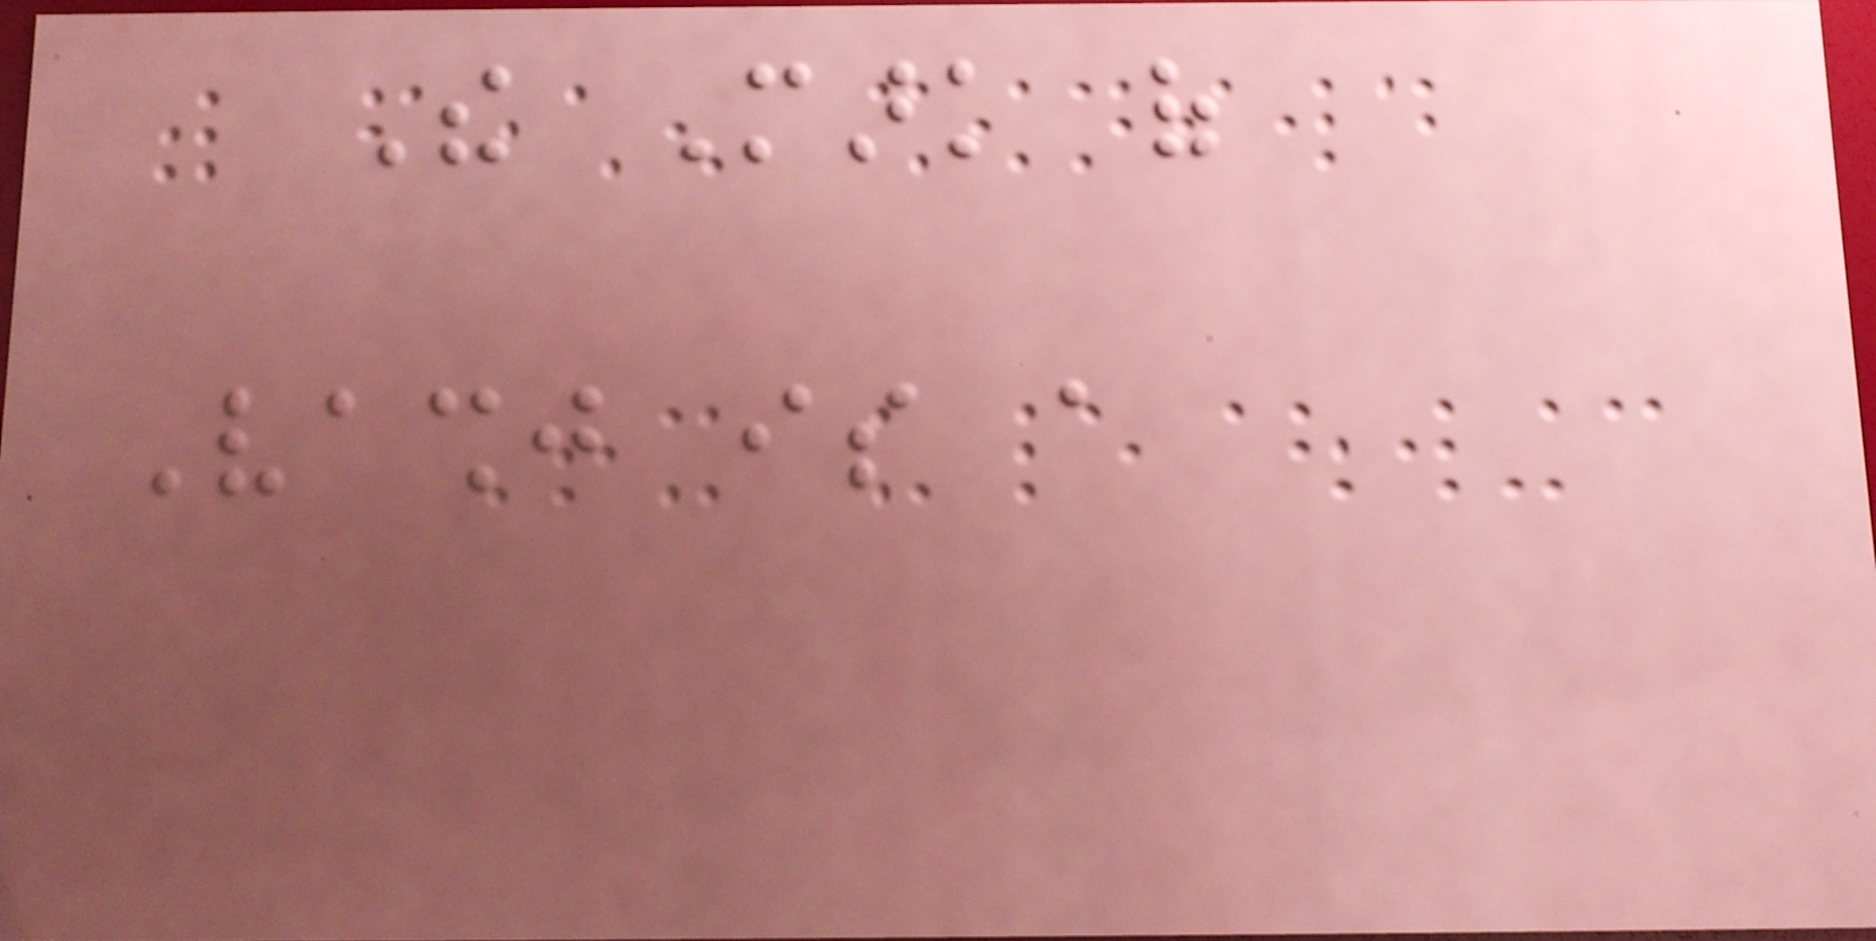The Mark of
Vashj is a
